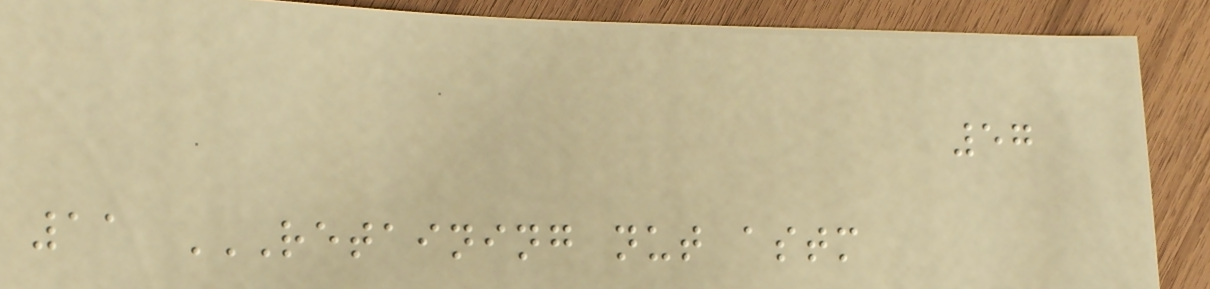57
11 RETAINING NUT ASTM
